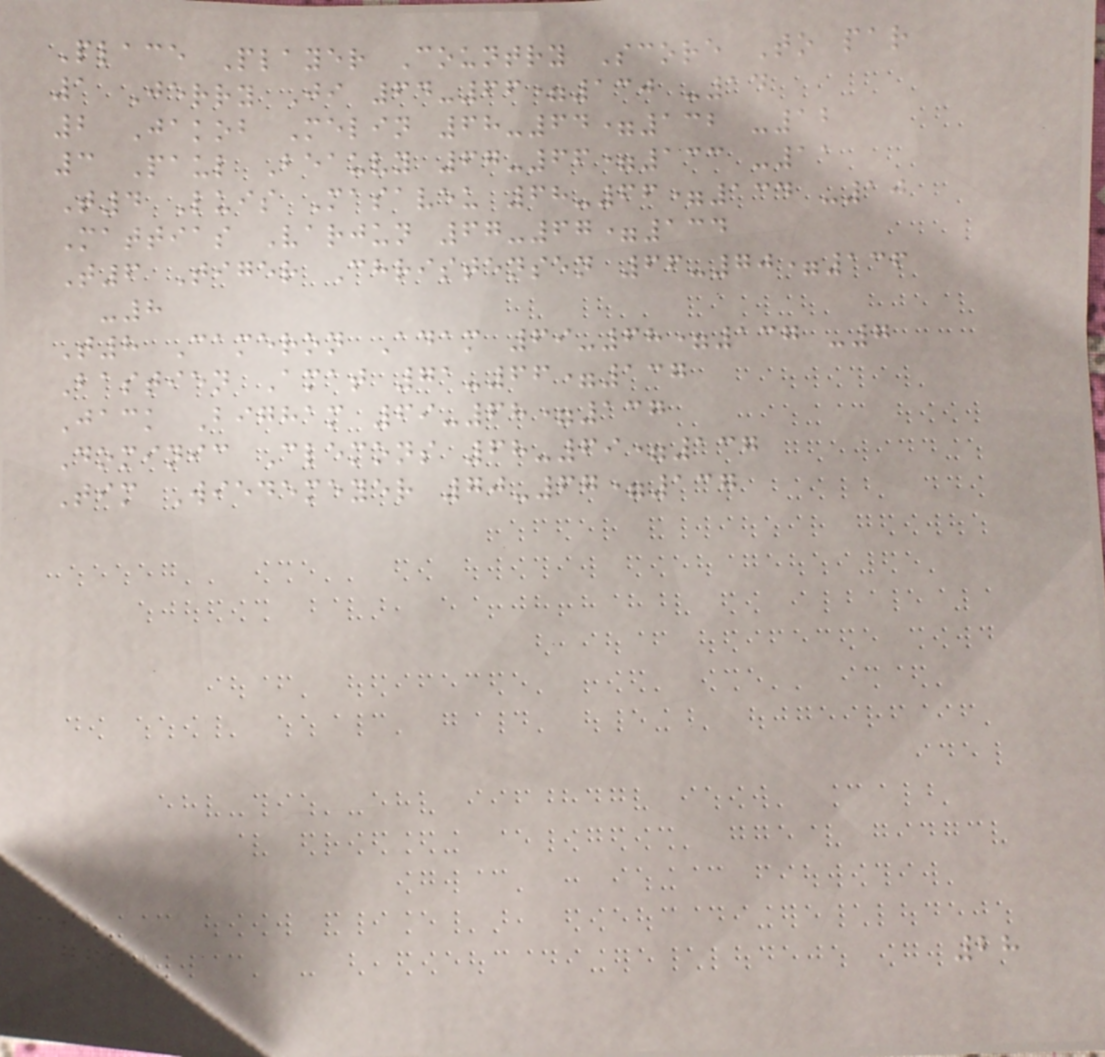Place Player Country Score To par
1 Jerry Ji 64-66=130 -14
2 Jakob Melin 68-64=132 -12
3 Paul Beauvy 67-66=133 -11
T4 Luis Masaveu 68-66=134 -10
Mattias Varjun 67-67=134
T6 Tiger Christensen 66-70=136
-8
T8 Cameron Adam 69-68=137 -7
Bastien Amat 71-66=137
Jack Bigham 69-68=137
Dominic Clemons 68-69=137
Tim Wiedemeyer 70-67=137
28
